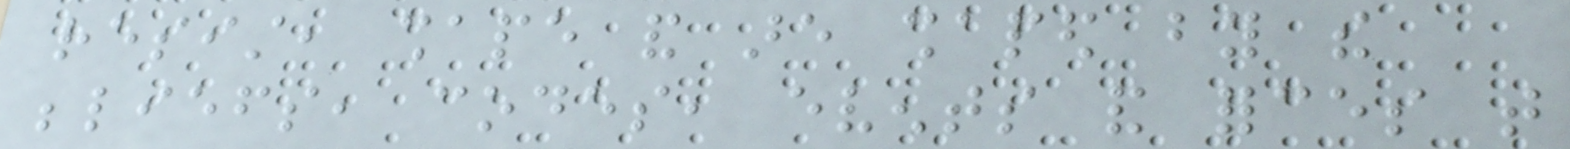resist, shape and are shaped by the
beliefs, codes, events and forces that
